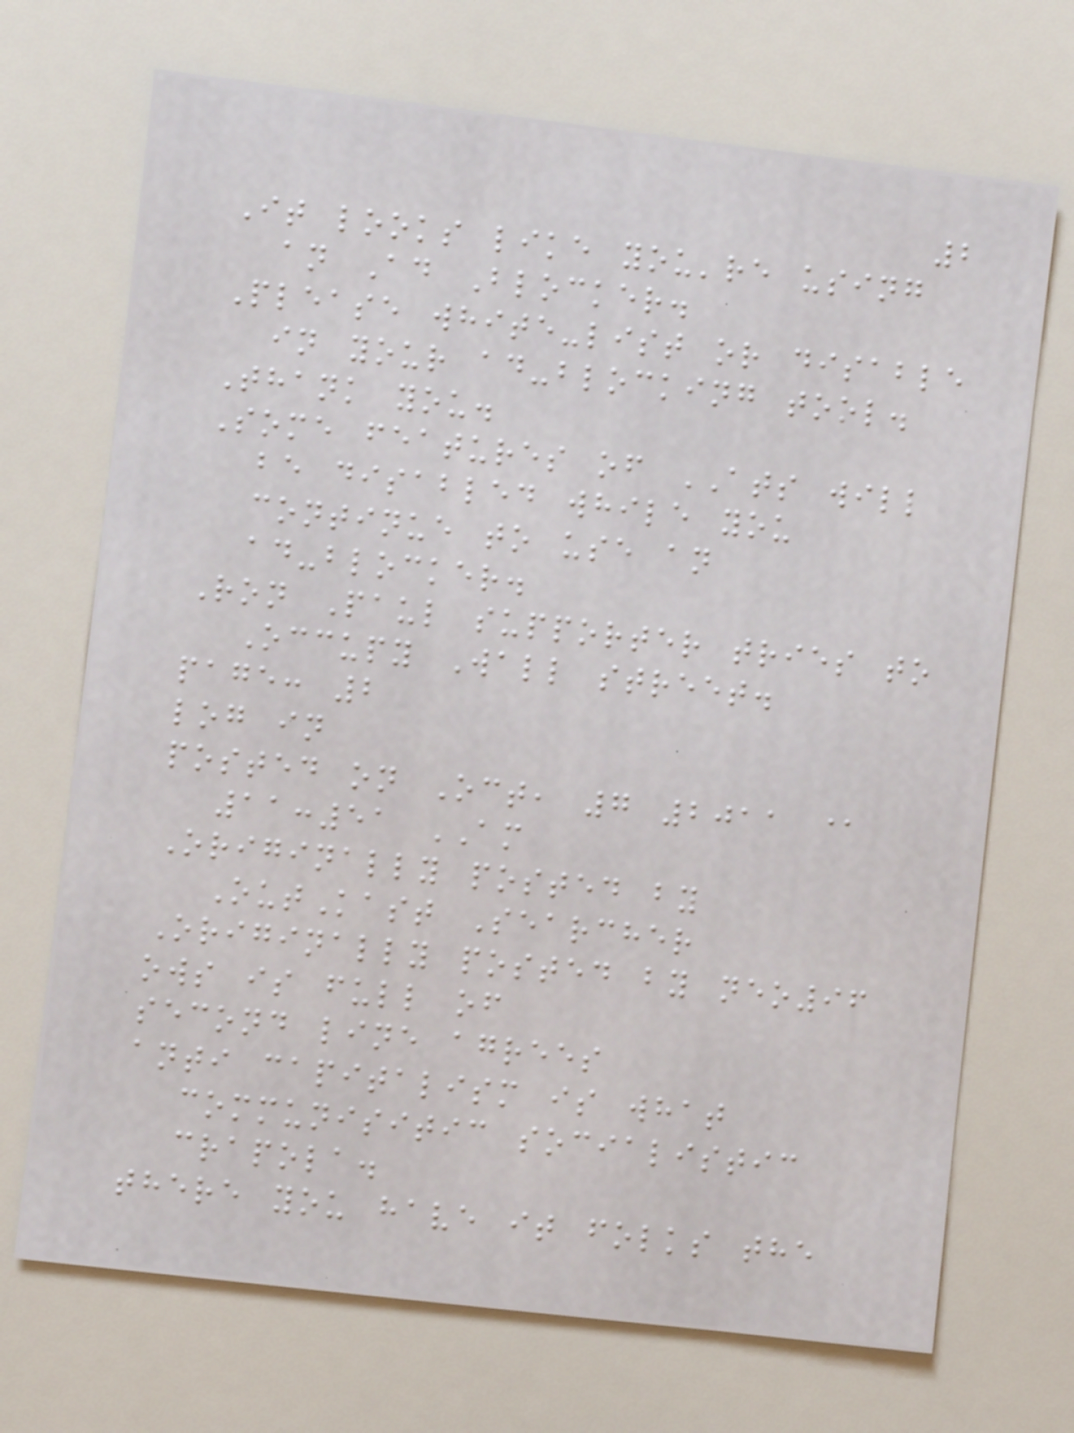2
It looks like you're using
an Ad Blocker.
Please white-list or disable
in your ad-blocking tool.
Thank you.
Some features of ATS will
be disabled while you
continue to use an
ad-blocker.
Ron Paul supporter tries to
Occupy Wall street.
page: 2
log in
posted on Oct, 7 2011 @
11:51 AM
Originally posted by
OutKast Searcher
Originally posted by neo96
ows is full of
second line agrees
anti capitalism is what
communisitic socialistic
crapola.
there you have it folks the
